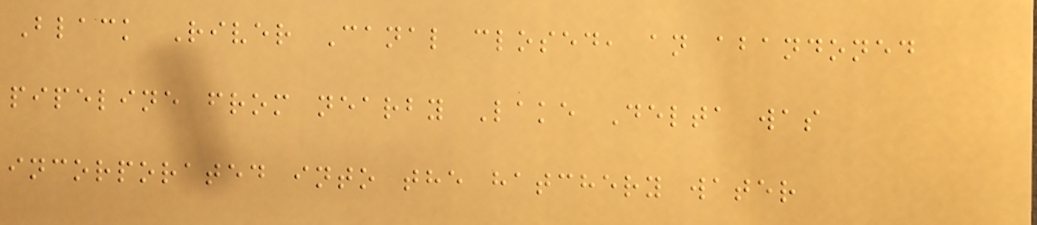Black River Canal closed, an abandoned
pipeline from nearby Lake Delta was
incorporated into the hatchery water
